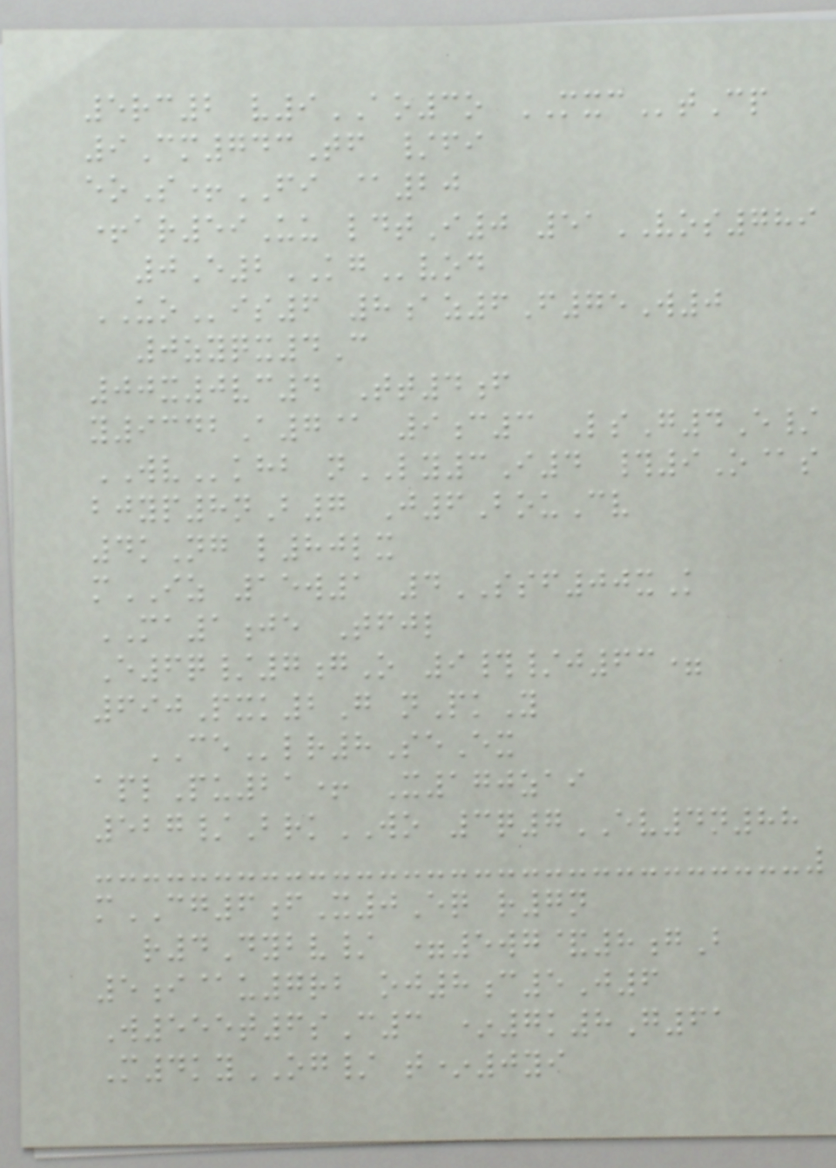5rc2 v9AO3o MXCtCp
9Cm743Tf /fi
eoS+FI @20
+ar59Uu ldtI0 51VOS789
0E2KGvod
UOis6 8az6F75W0
0zyqx4C
00x0vc4 Tt4f
y9342A7@ 9c3 LsG4E/
WVkhb nLY3I4 #9O@s
bjyp8nB7 J6BouCv
4kNg l80lx
mIZ 15w1 4SSF00xK
MA1je Tfjl
E6q/7gO 9#/j63=
690Pxk2G nPkY
CElr8SeEx
aplPu21+ X170zai
527/BrkWO 3q7EV4n88
mCG6fX0Eq r7n
r4Dybv/ =5wg&8gB
5i@u7rb oj8c5J6
W555t6sC3 *7k8G61
M4kyOG/ t*0yi
